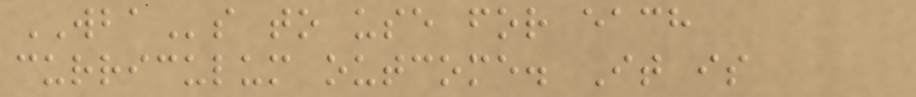WBAs to use for each
curriculum outcome. It is
